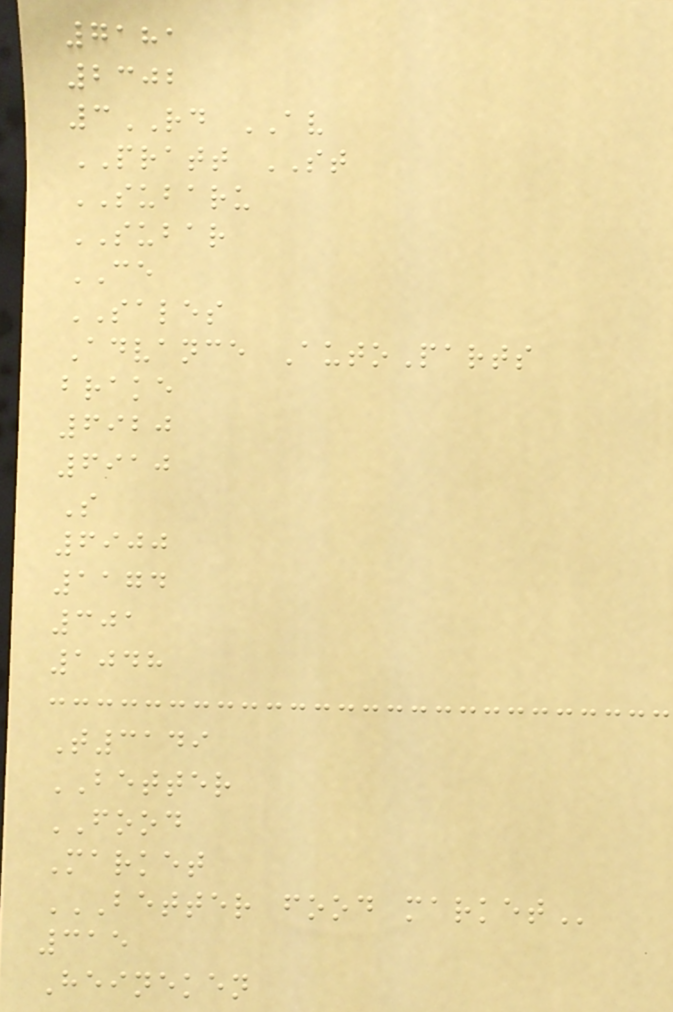7181
2302
3RD AV
PRATT ST
SUBARU
SUBAR
CE
SALES
Advance AutoParts
brake
6920
6910
S
6900
1174
301
1048
T3149
BETTER
FOOD
Market
BETTER FOOD MARKET
315
Heineken
